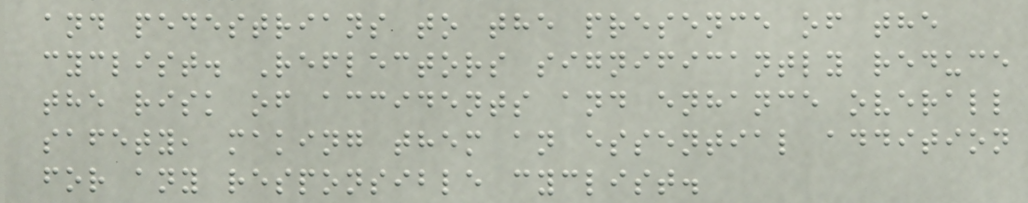and pedestrians to the presence of the
cyclist. Reflectors significantly reduce
the risk of accidents and enhance overall
safety, making them an essential addition
for any responsible cyclist.
